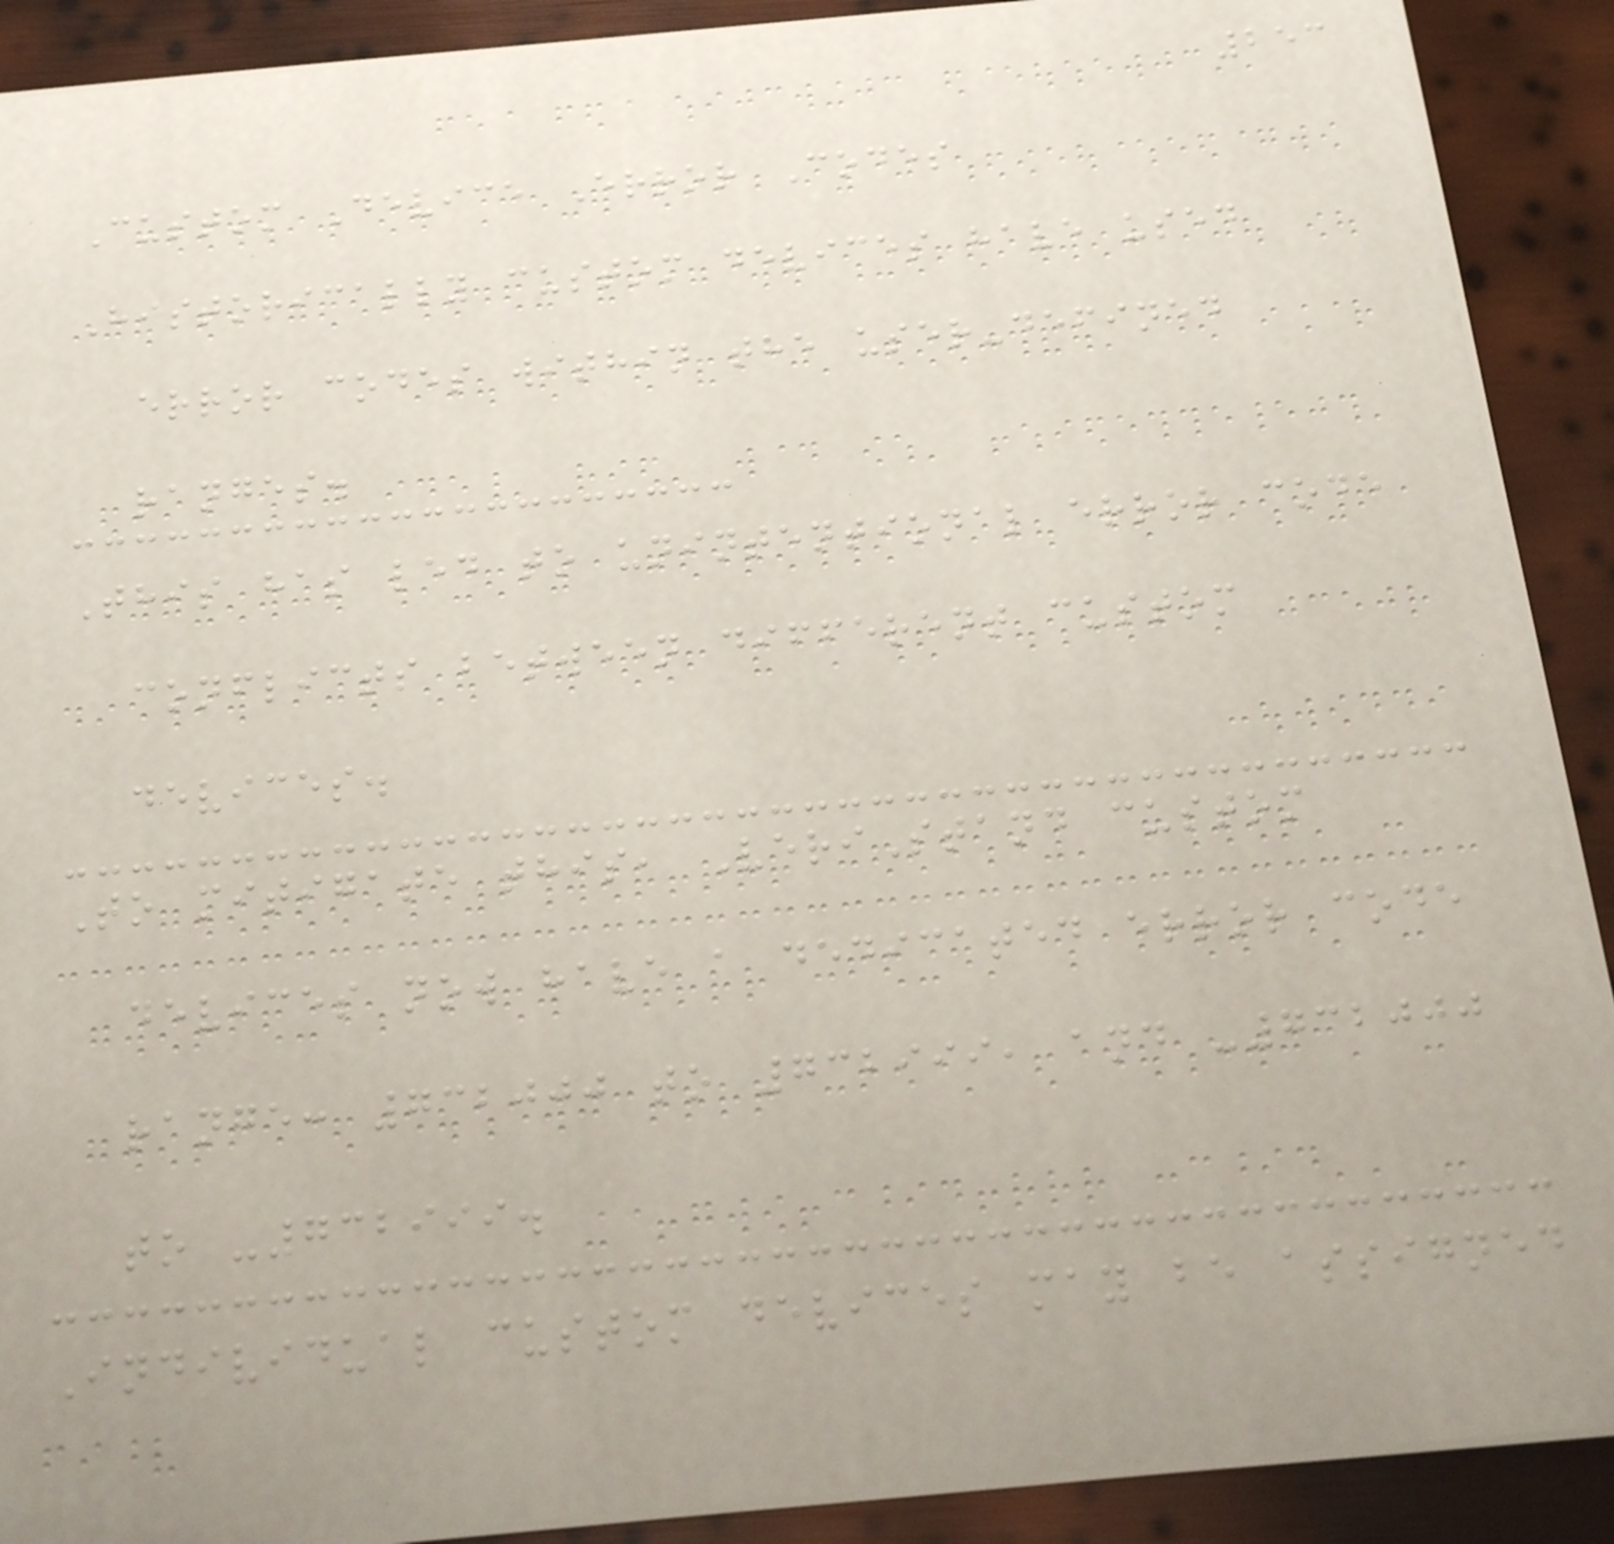253
Custom Device Error Codes
Historically custom devices have used
error codes within the user-defined
ranges.
This has led to unintentional error code
conflicts between different custom
devices.
To mitigate this, VeriStand custom
devices now have a dedicated error code
range: 732000 to 732999, and -732000
to -732999.
Individual custom devices may be assigned
